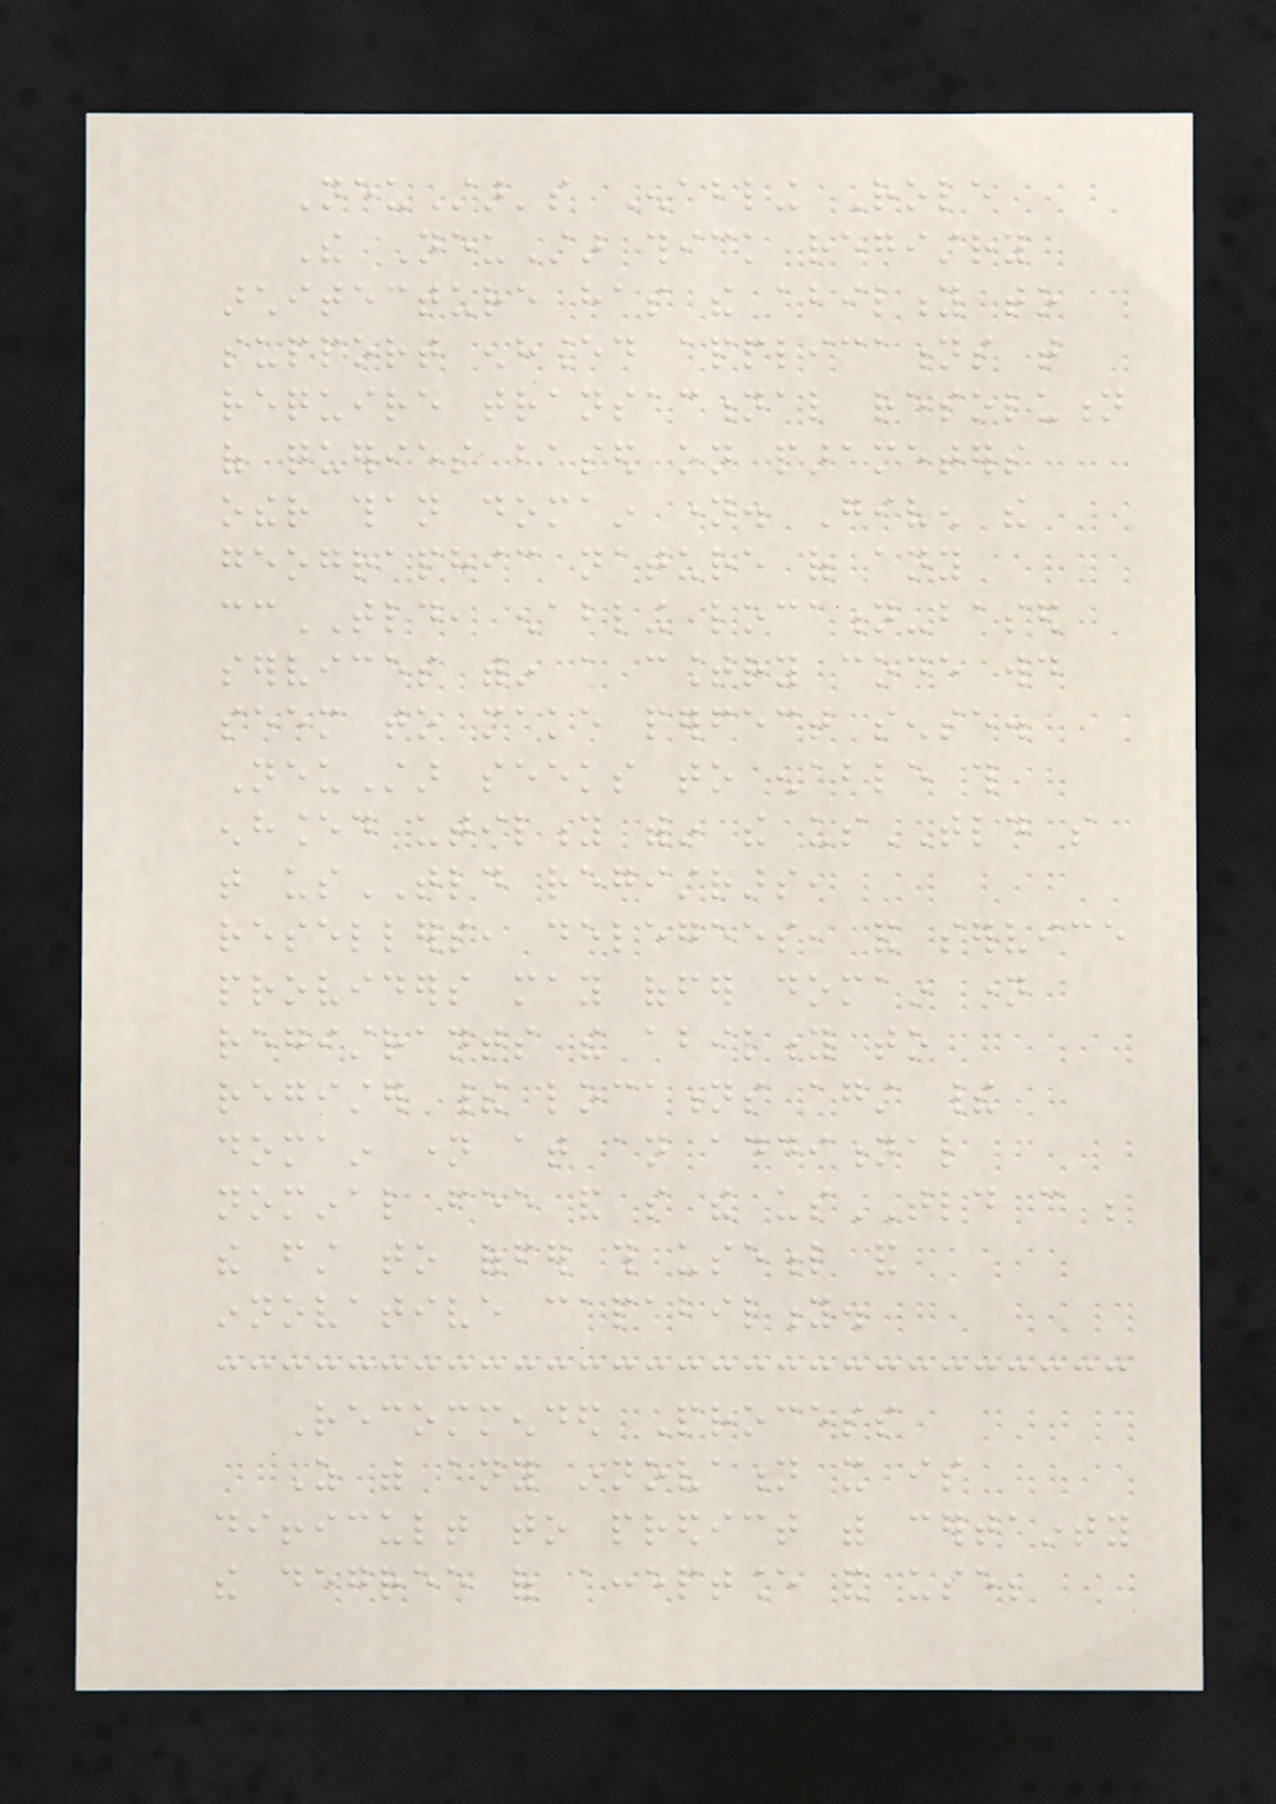NeuStar's Enabling Role
The NeuStar thick registry
architecture has the ability to
support enhanced applications that
require transactional resolution
of queries based on parameters
other than domain name. Given the
geographic nature of any
ccTLD, enabling location-based
services within a country code would
seem to make perfect sense.
NeuStar seeks to enable this
enhanced utility within the usTLD so
that usTLD registrars,
resellers, delegees, and service
providers may offer domain name
registrants the ability to
register their locations against their
domain name at an additional
nominal fee and so the usTLD can be
the first to offer this useful and
innovative capability.
Recommended Process
As with any innovation it is
difficult to predict with certainty
the degree of acceptance and use;
